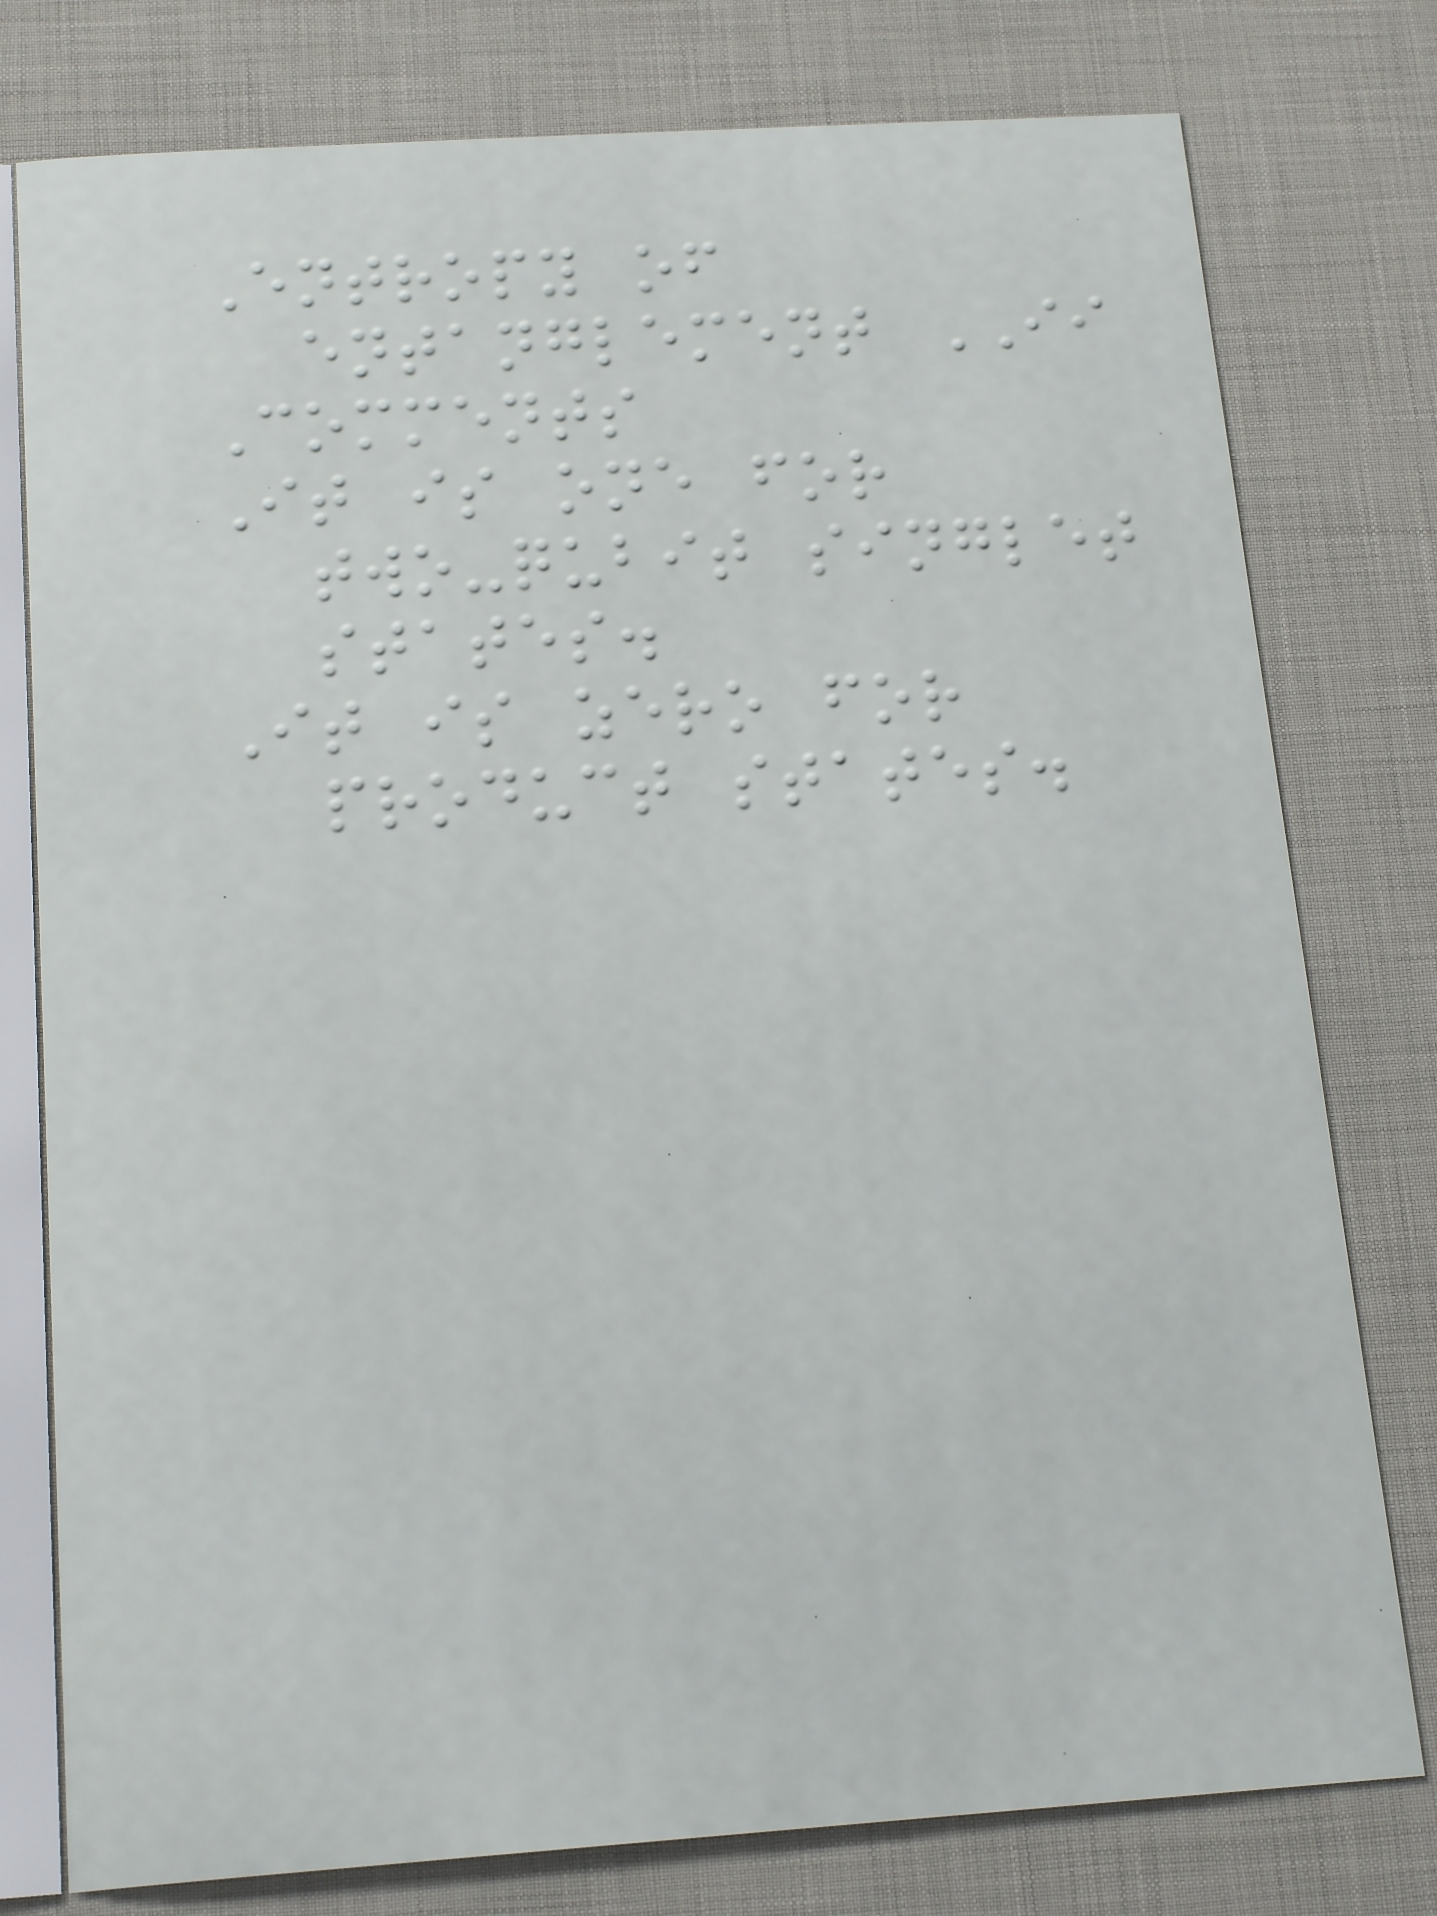Entropy of
entanglement II
Comments
It is one for
two-qubit singlet
states.
It is zero for
product states.
